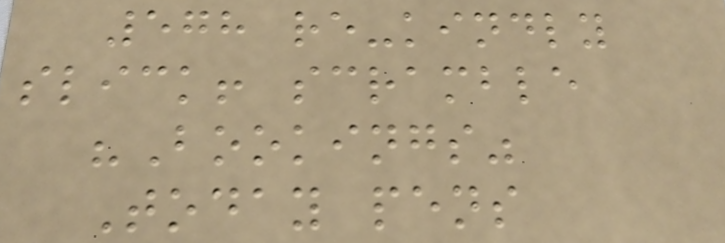578 re-kindly
slick! scramble
"Bookings"
Today pens
